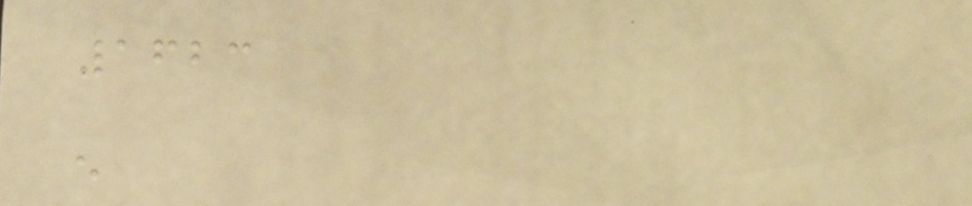1623
e
